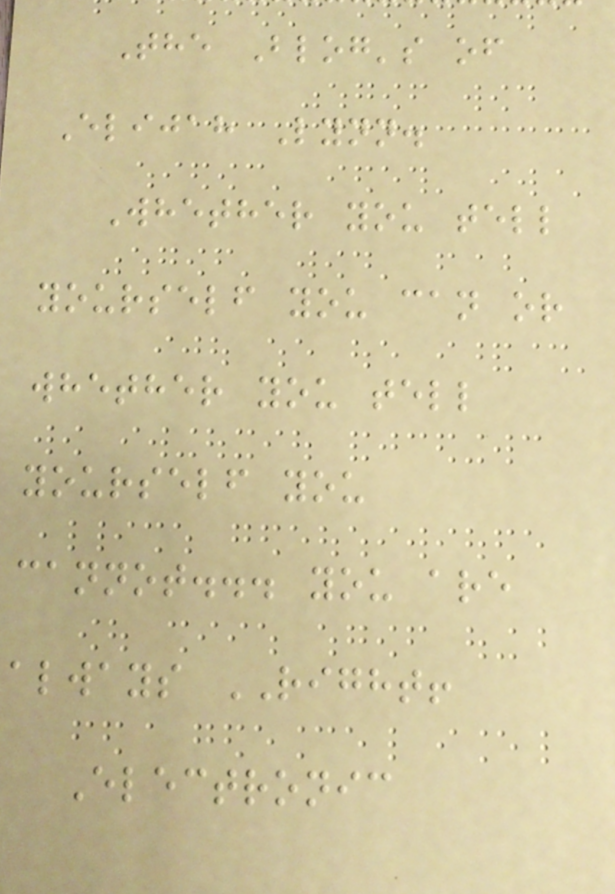The Blog's of
Elijah Lynn.
Whether you tell
yourself you can or
whether you tell
yourself you
cannot... you are
always RIGHT!
Electronic
